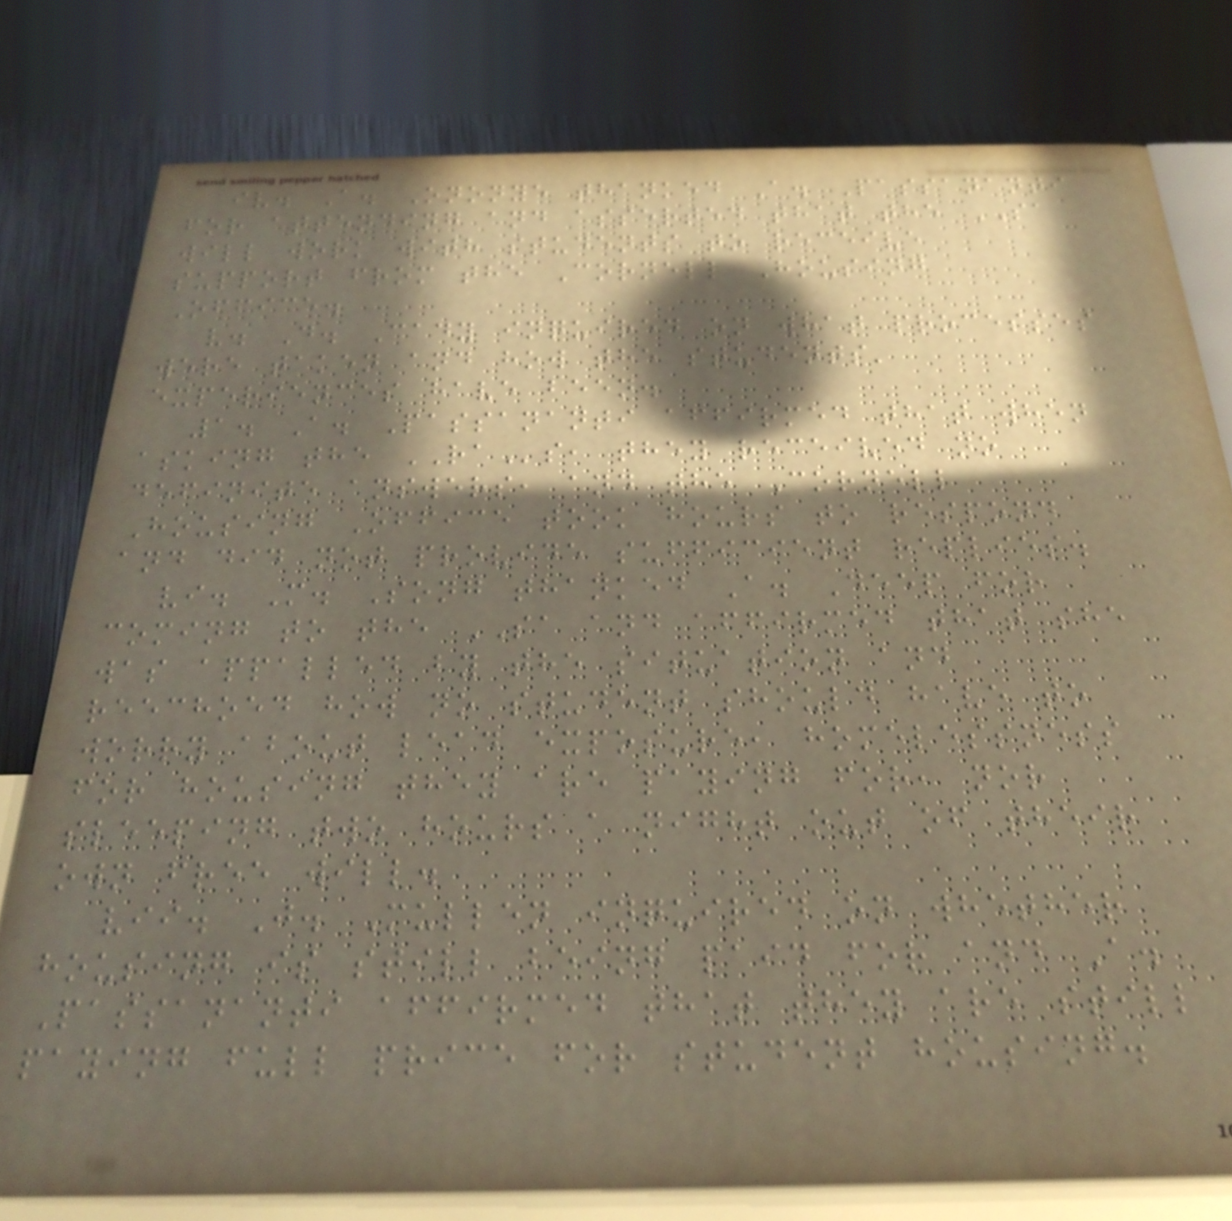iv. A. Ononye thanked A. Passananti
for attending and asserted that the SA
will work with students to receive
support from the Cornell Housing
Office.
v. D. Cady inquired on what processes
were taken and how the students'
experiences have been.
1. A. Passananti affirmed that when
asking the RAs, they received no
definite answers, and the Cornell
Housing Office took hours to respond
and did not provide sufficient replies.
vi. M. Song thanked A. Deep for
coming to the SA and affirmed that she
was appalled by the situation and
reechoed how no student should have to
worry about lead exposure, homelessness
for housing they are paying for, nor
sleeping two hours a night out of their
own free will.
vii. J. Mullen inquired on whether
housing is still being paid for and A.
Passananti affirmed that they are still
paying full price for student housing.
